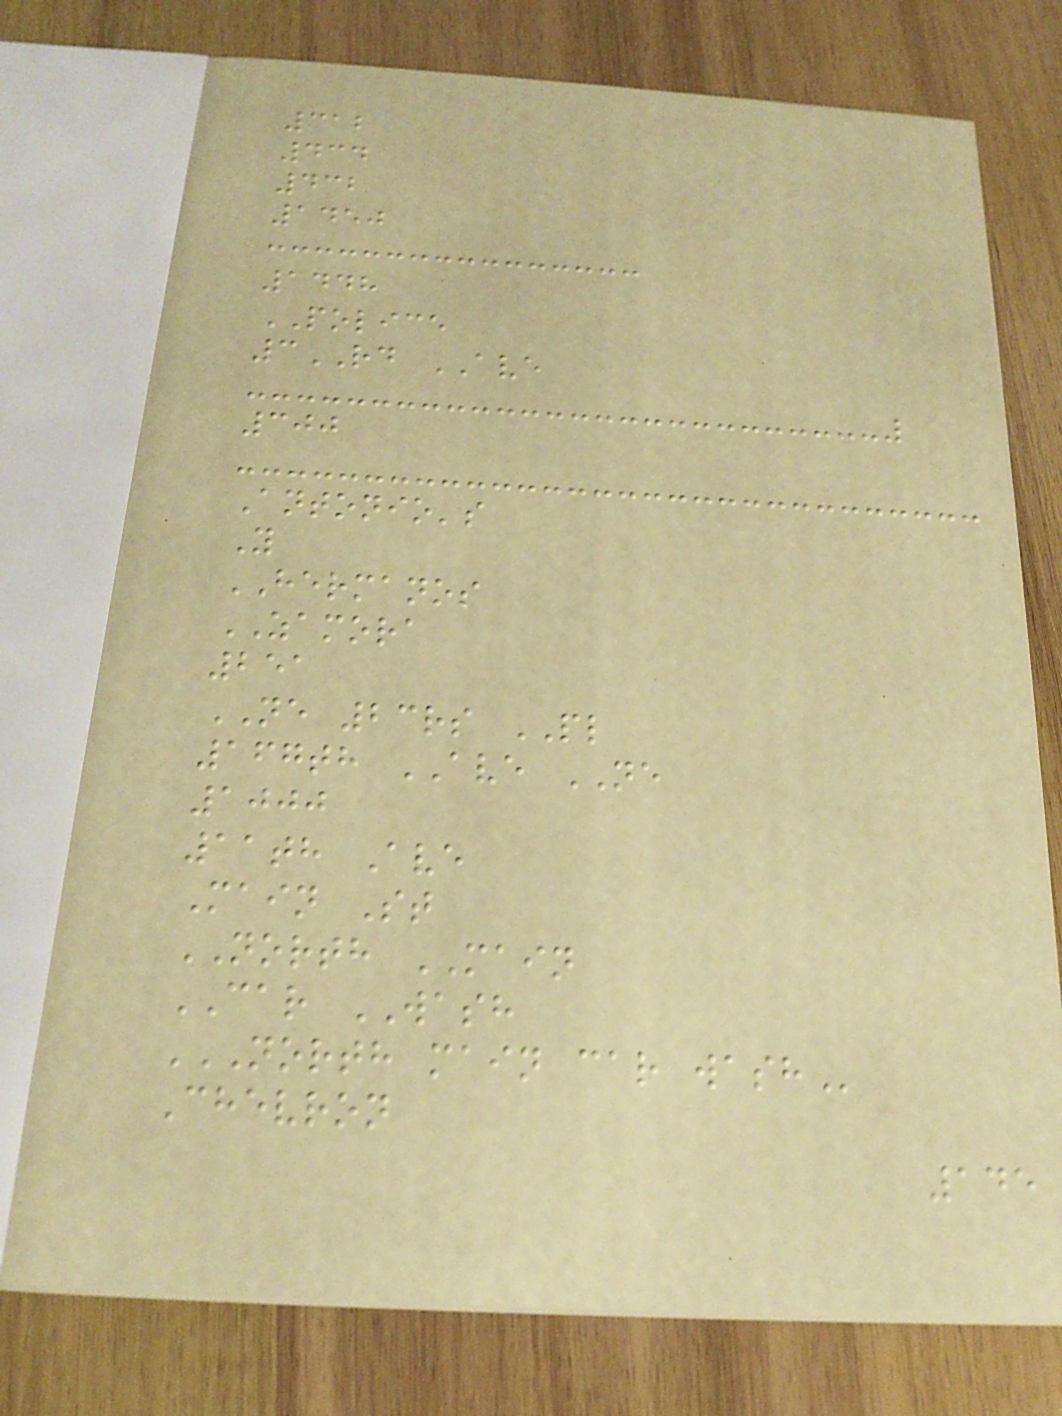312
434
432
1450
1448
POLICE
3RD AVE
300
Antonio's
Y
HERMANOS
ZAMORA
251
NE 23rs PL
167th AVE NE
1000
11th Ave
Main St
NORTH MAIN
CAR WASH
NORTH MAIN CAR WASH
Chevron
145
